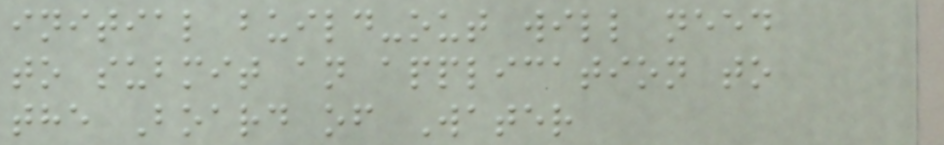initial build-out will need
to submit an application to
the Board of Water
